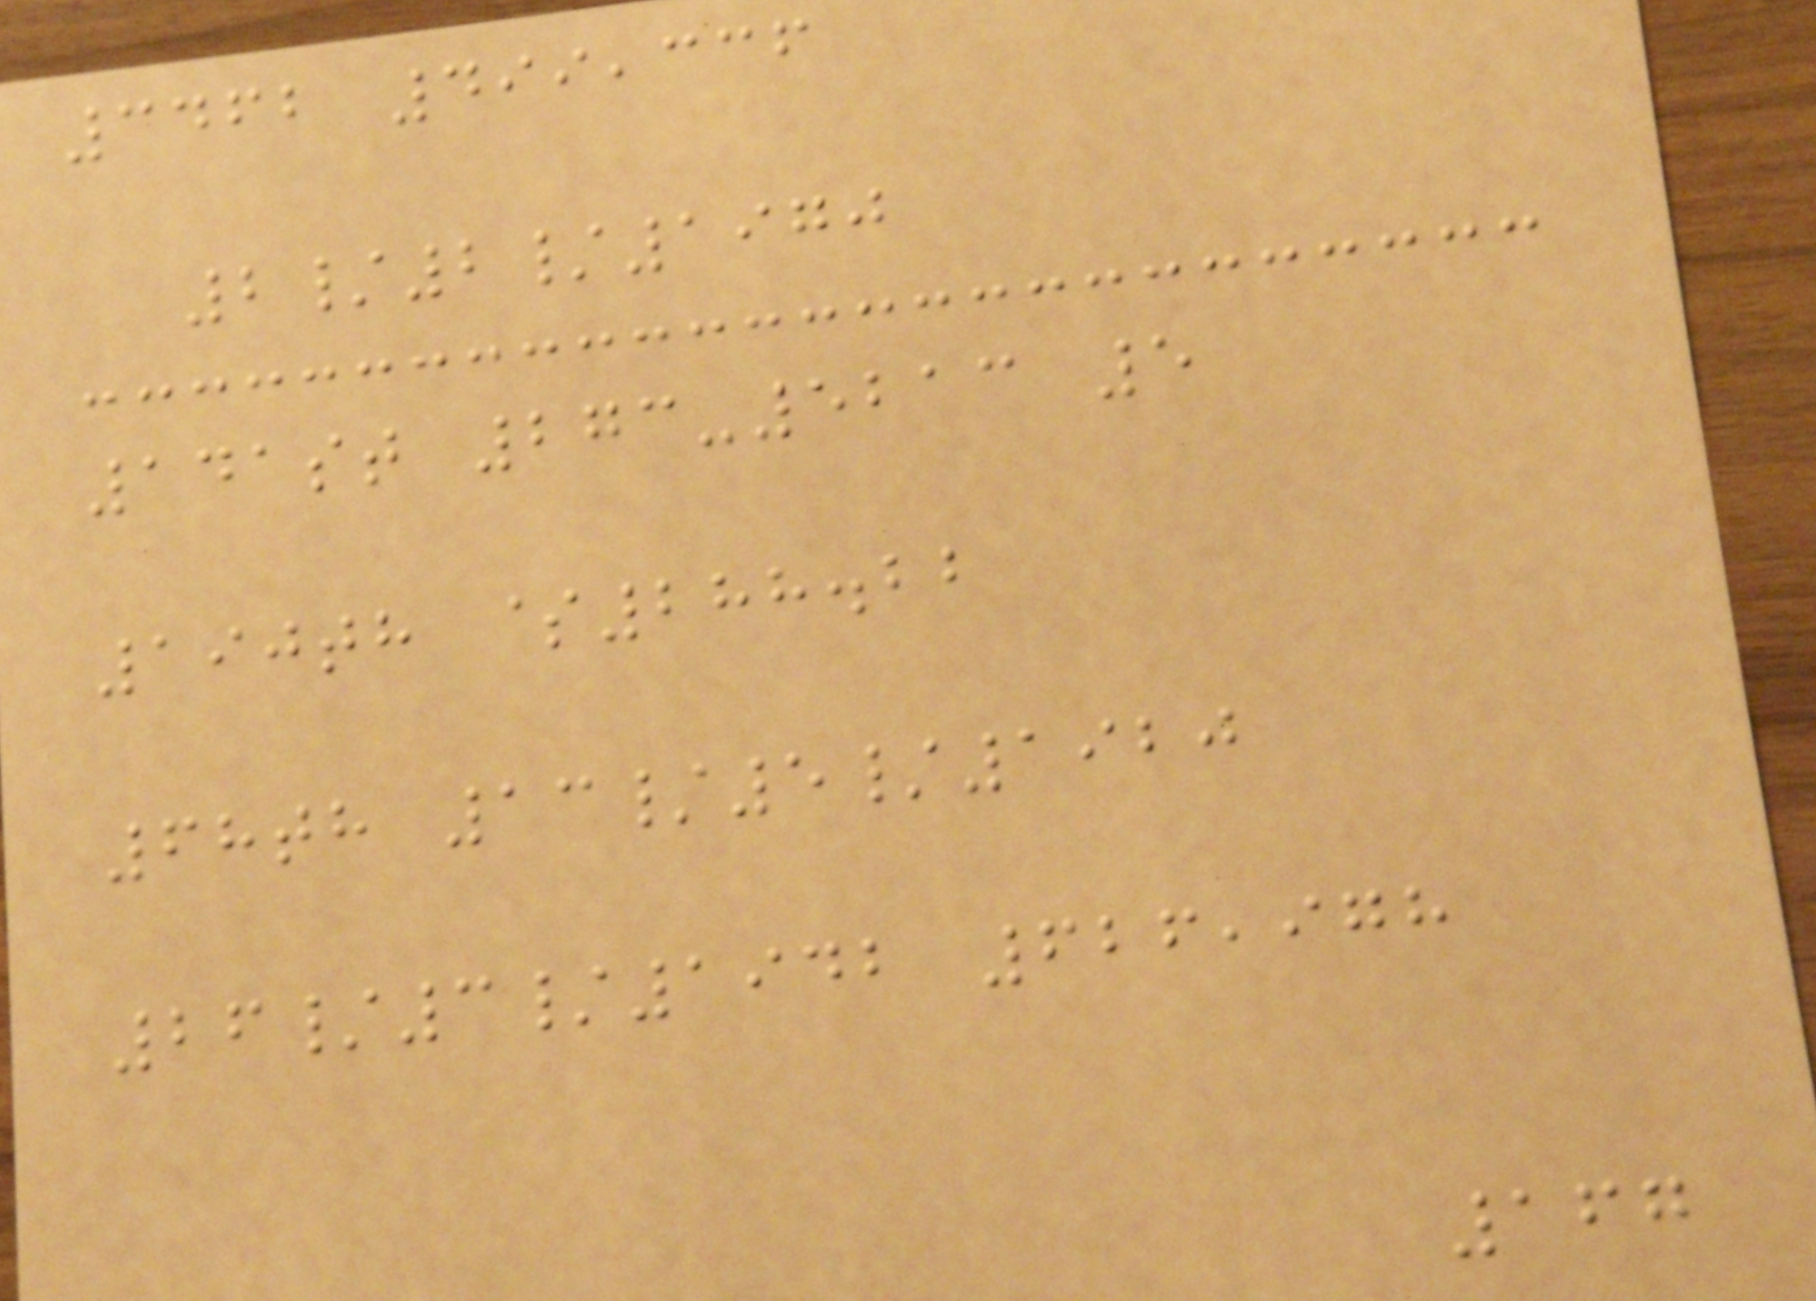3462 499,336
2/2/1970
141st 273-5213 5
190th $288.22
68th 13/5/1920
26/3/1942 626,978
167
